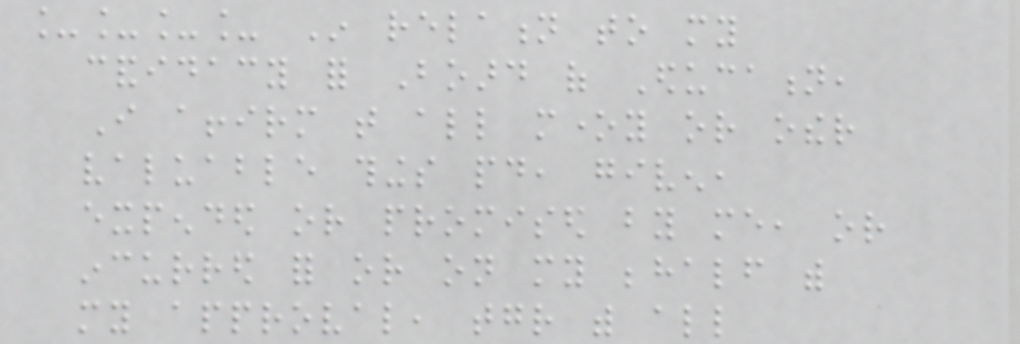____ In relation to my
candidacy for Board of Education,
I affirm that all money or other
valuable things paid, given,
expended or promised by me, or
incurred for or on my behalf with
my approval, together with all
